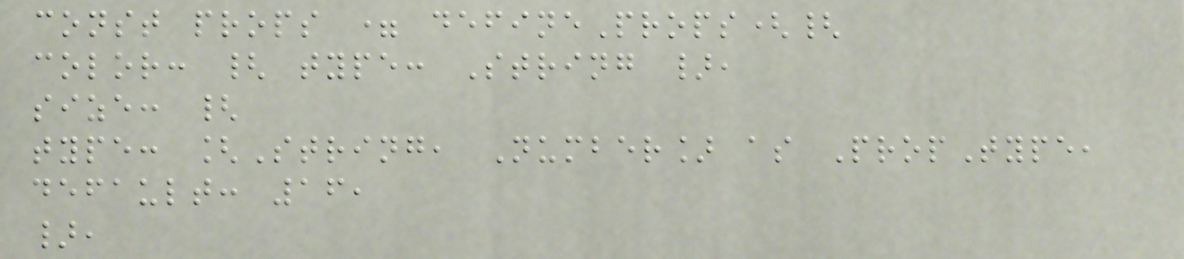const props = defineProps({
color: { type: String },
size: {
type: [String, Number] as PropType,
default: 16,
},
